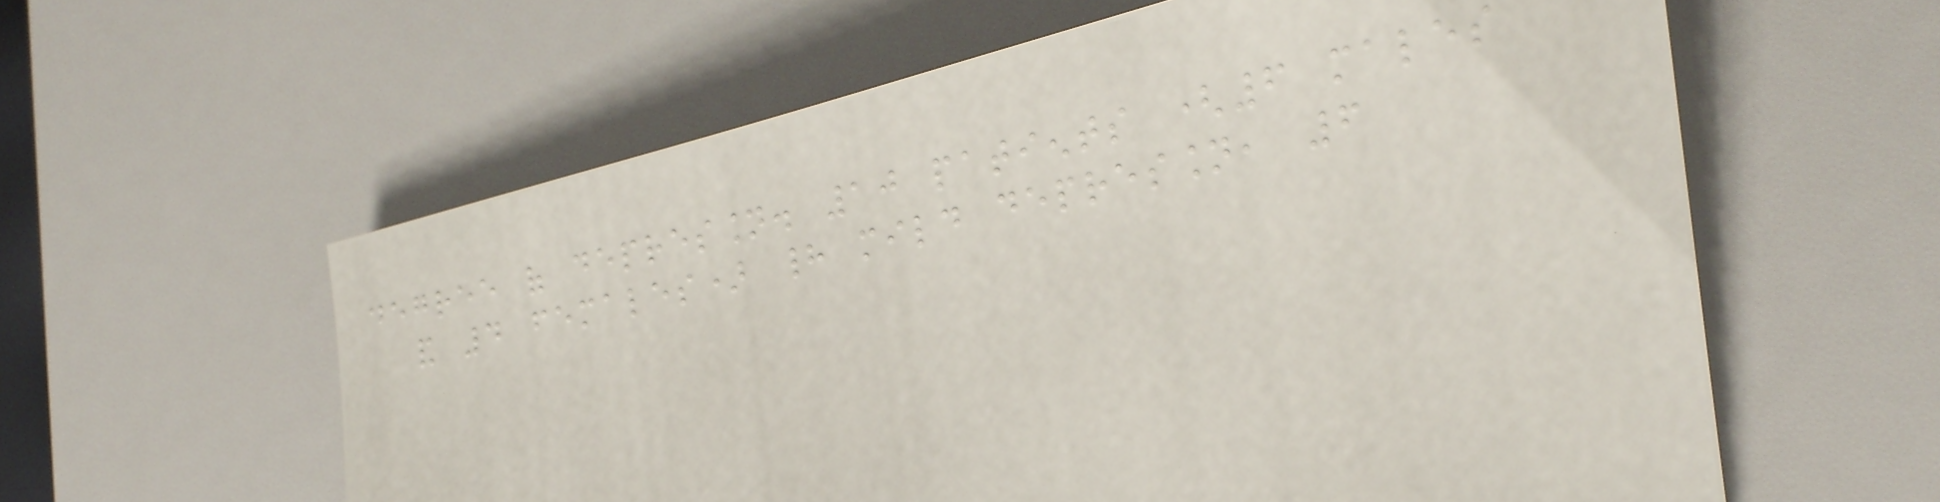degree of depression. 10 patients (6 males
and 4 females) had mild depression, 6
